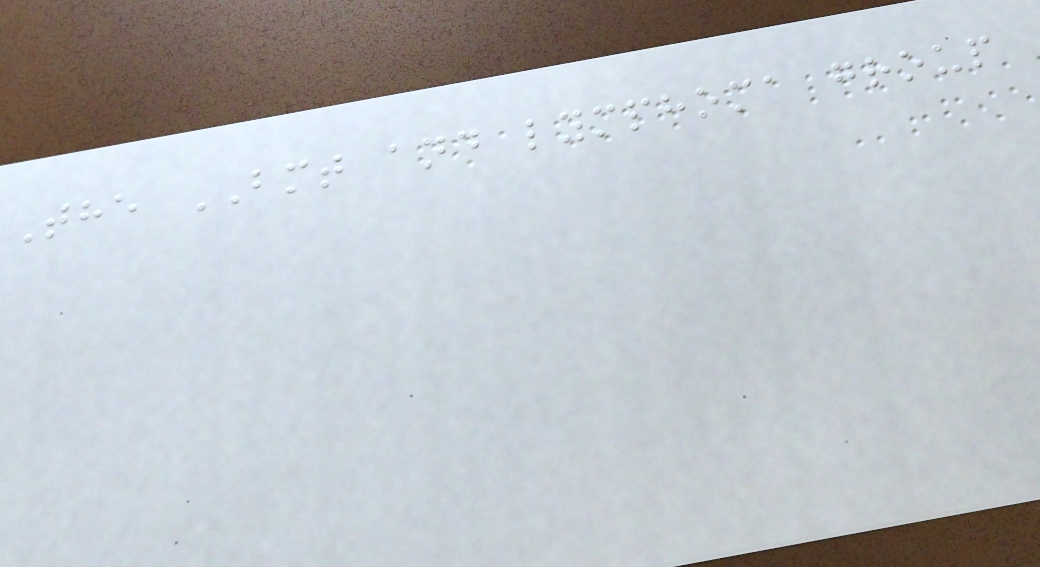The BMT and lymphoma group
